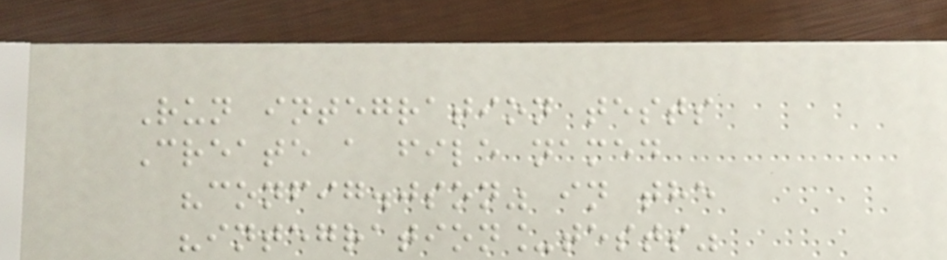Run integration tests
Create a file named
"config.json" in the
"integration_tests"
